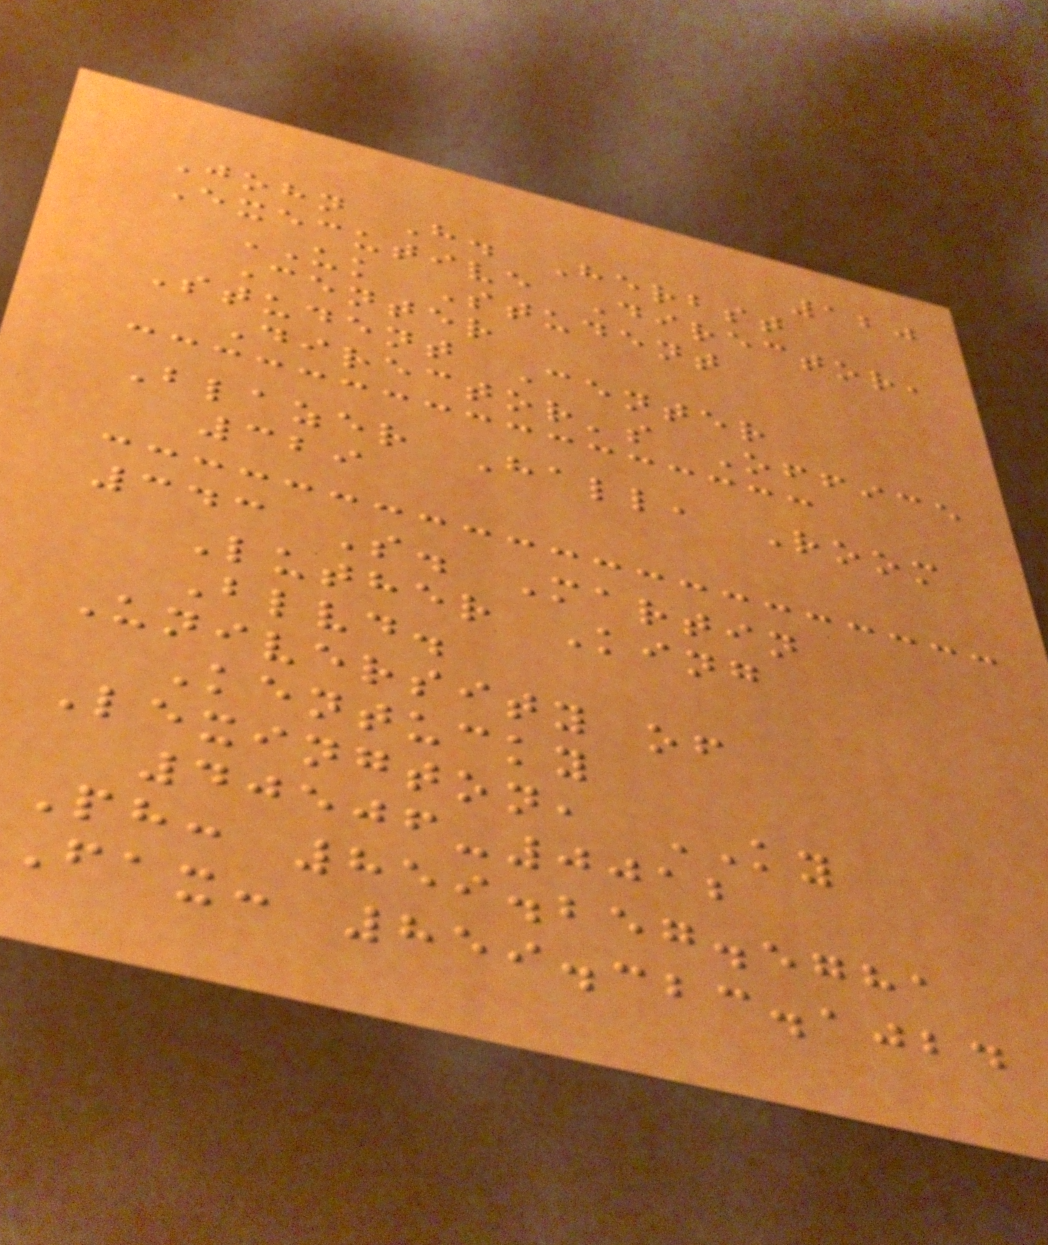120
John H. Herbst
Executive Director,
UK Student
Center
Student Center
Director's Office
Blazer Hall, Room
329
343 S. Martin
Luther King
Blvd.
University of
Kentucky
Lexington, KY
40506-0012
Ph: 859.257.5781
Fax: 859.323.1024
